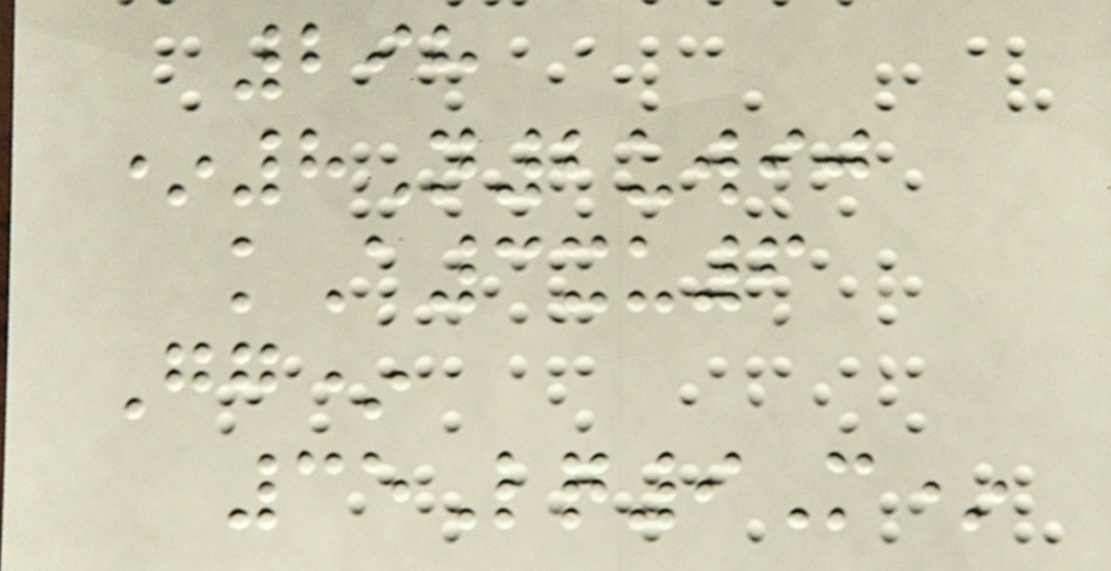298
*8N2uwij
kA3xu6
Gg*
35Lq9M*
